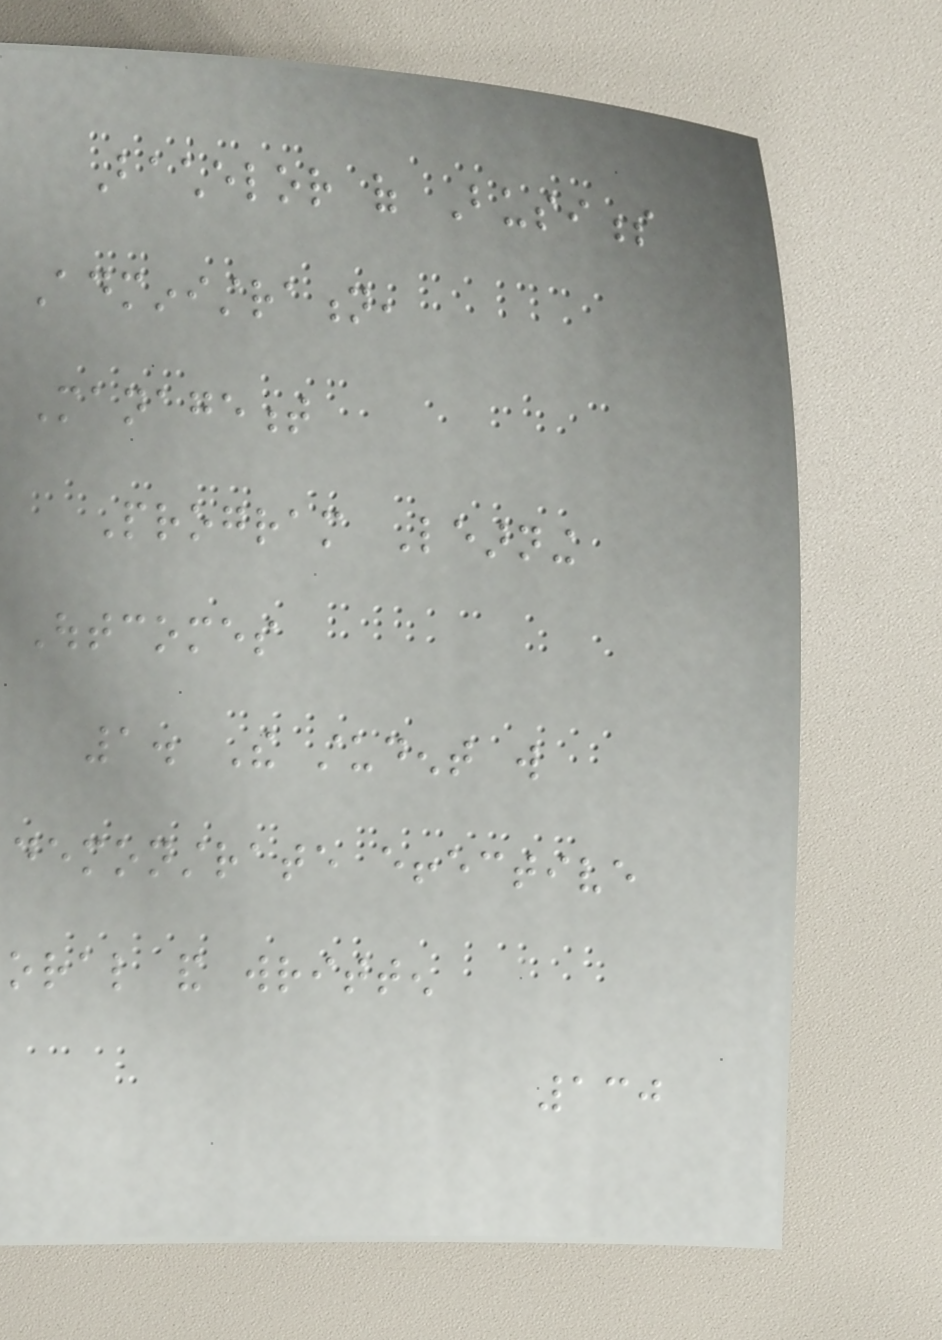Bachelor of Business
Administration,
Management
Program Learning
Outcomes
1. The student will
demonstrate effective
oral and written
130
